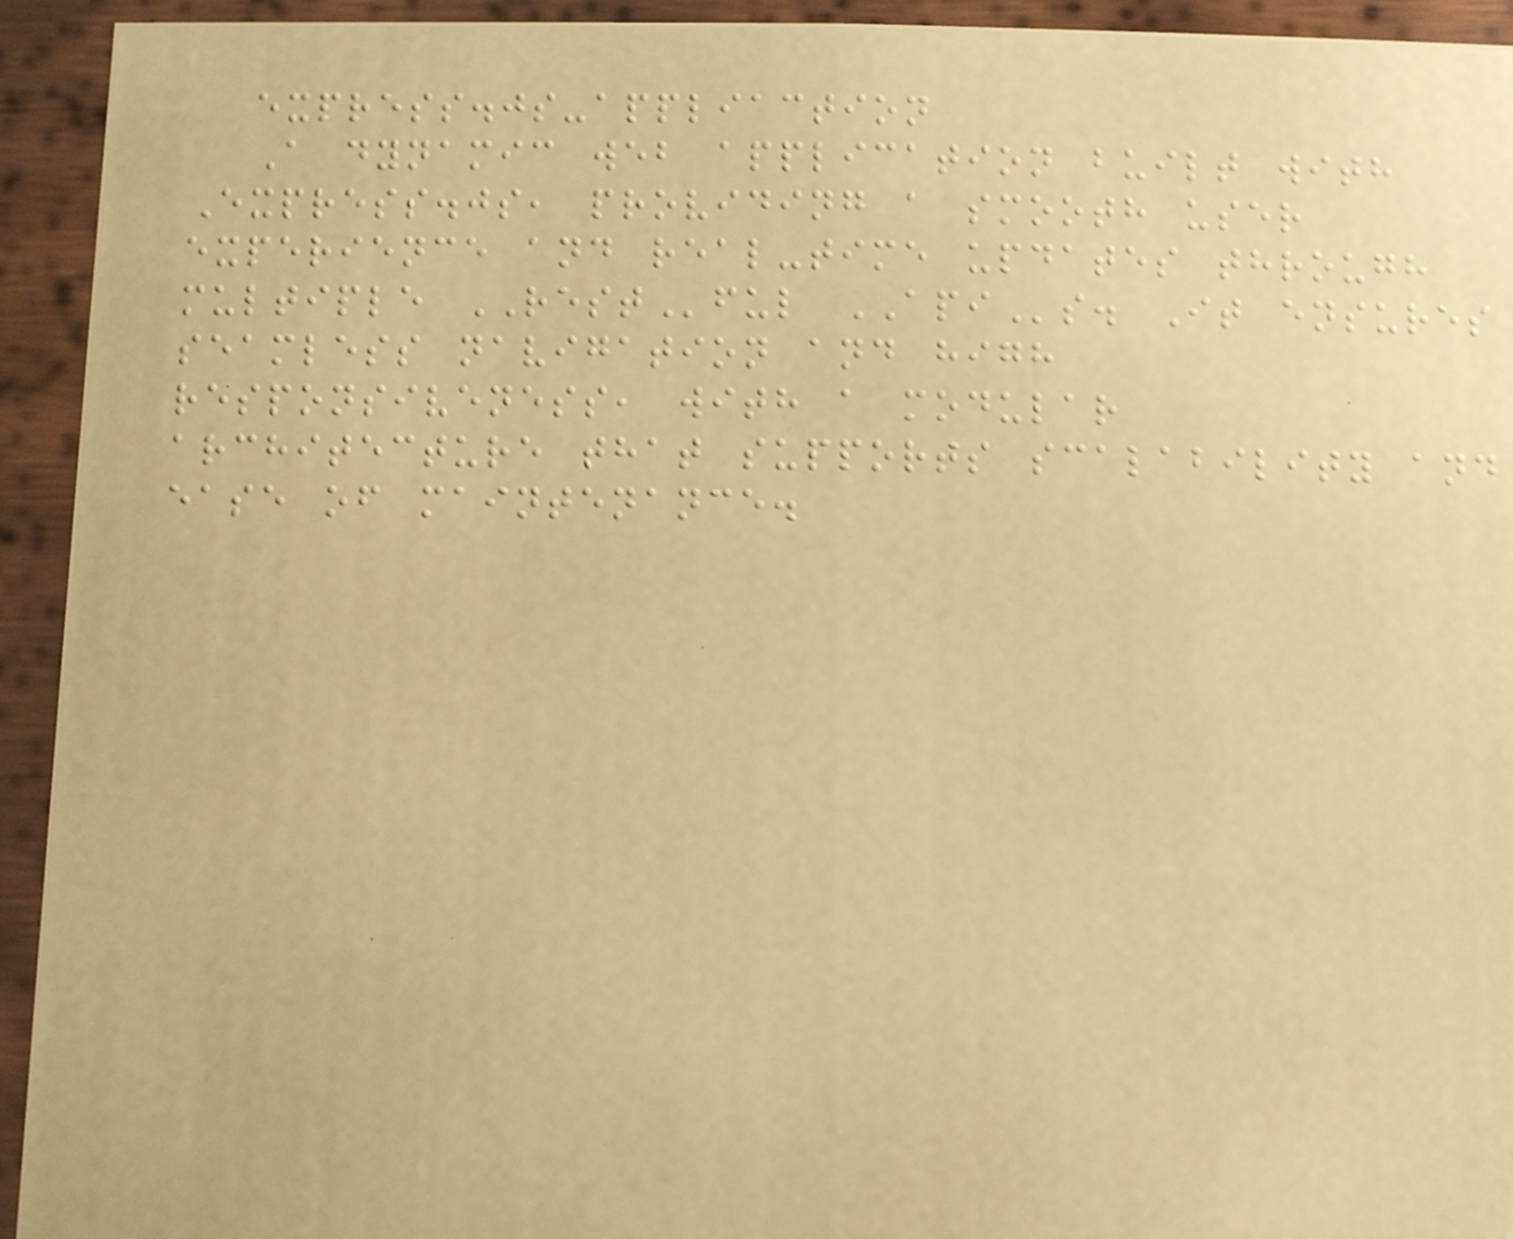express.js-appliaction
A dynamic web application built with
Express.js, providing a smooth user
experience and real-time updates through
multiple RESTful APIs. It ensures
seamless navigation and high
responsiveness, with a modular
architecture that supports scalability and
ease of maintenance.
